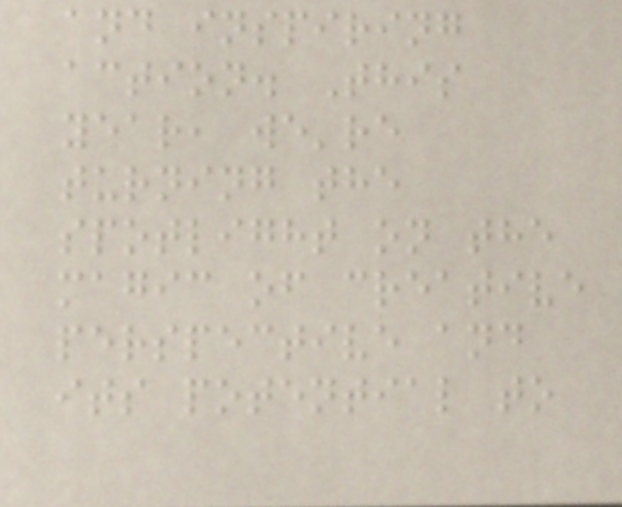and inspiring
action. This
year, we're
turning the
spotlight on the
magic of creative
perspective and
its potential to
